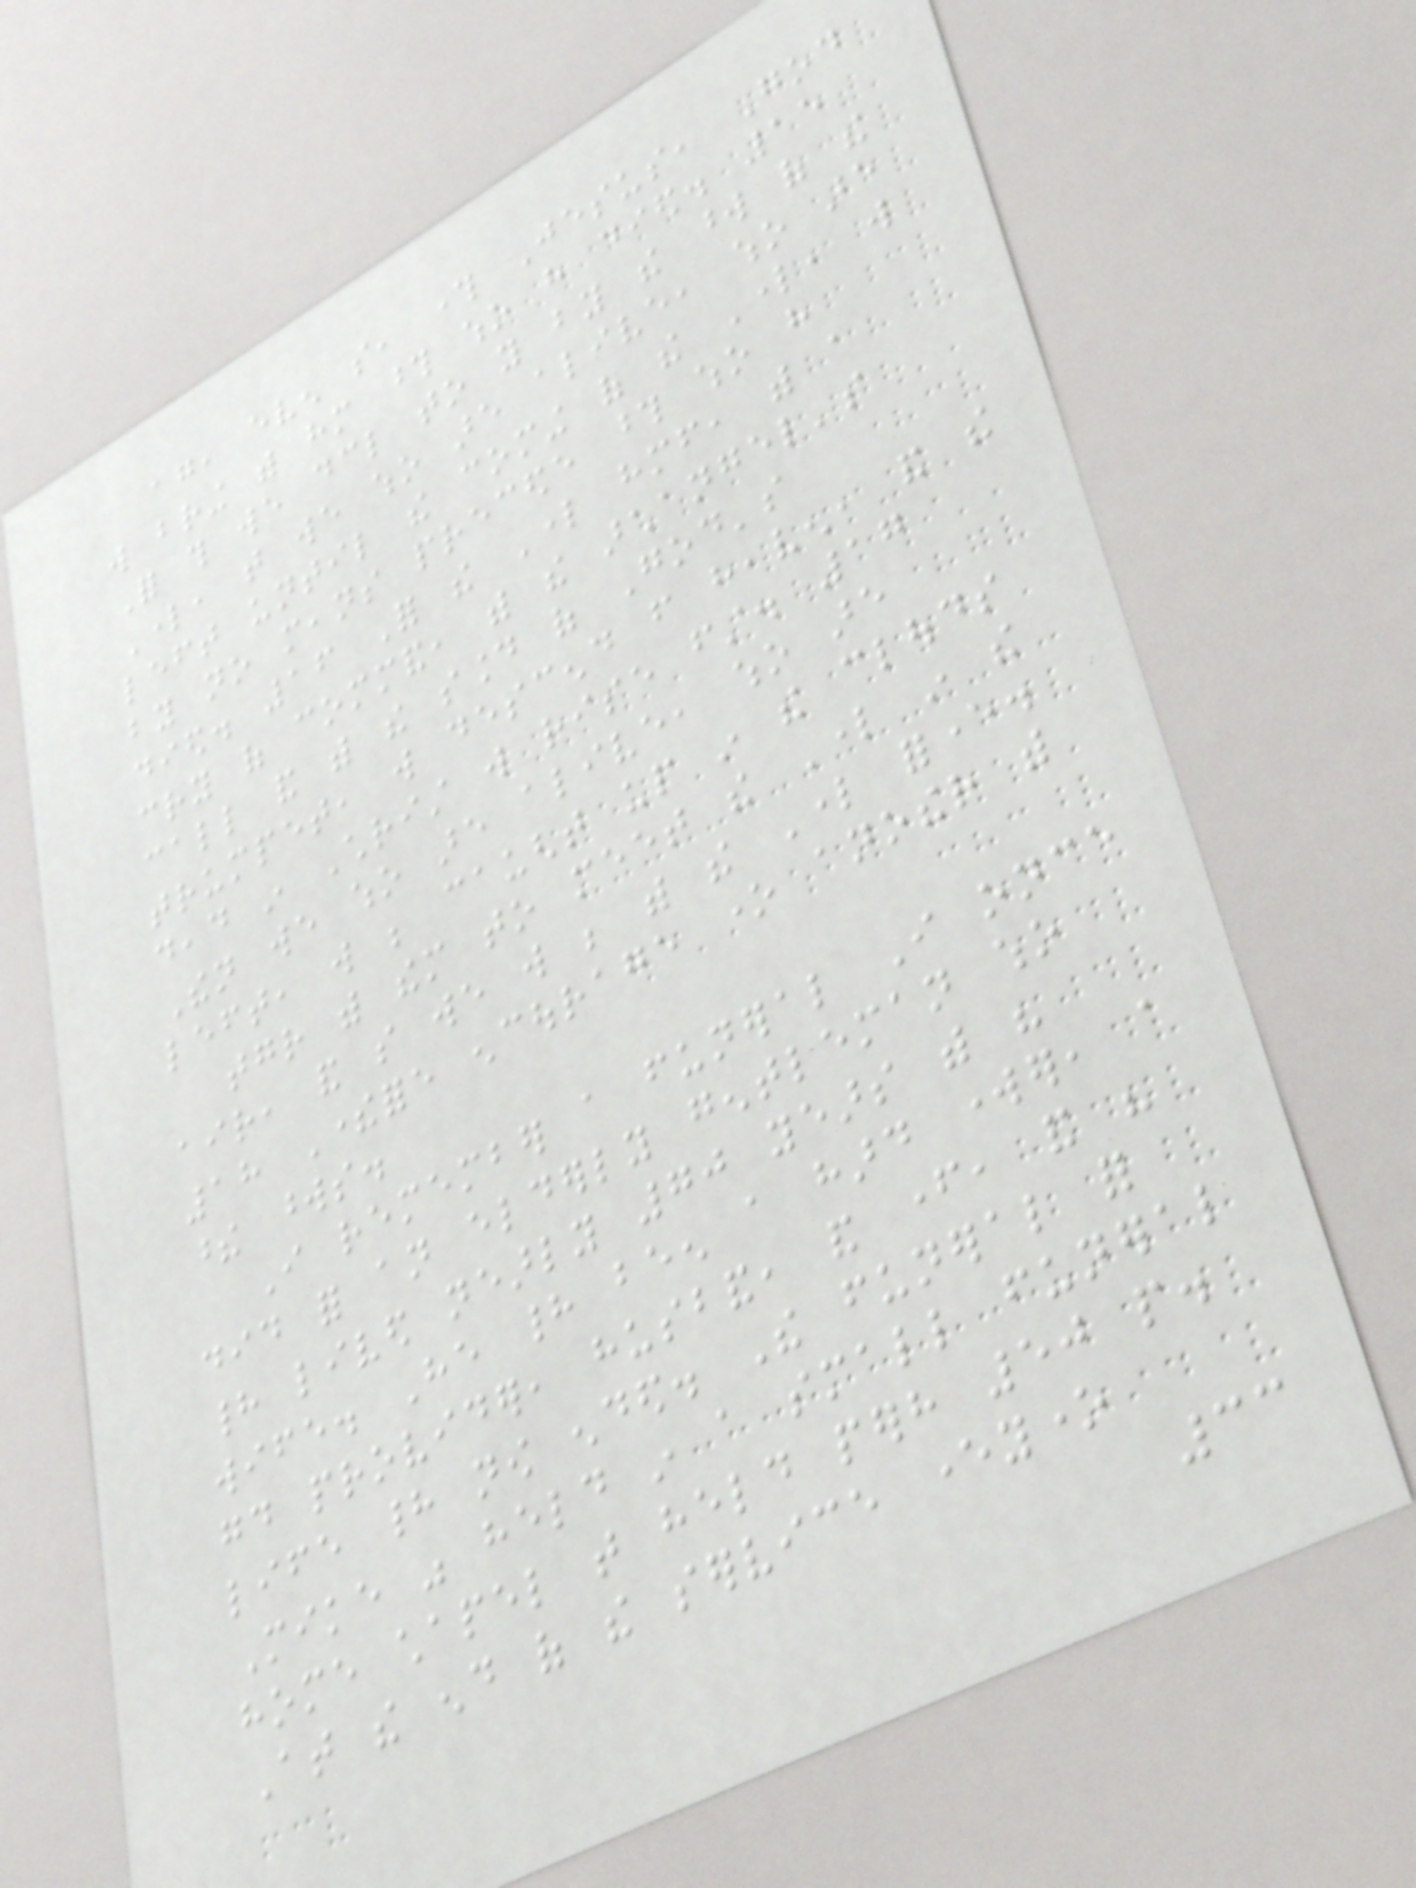again, even so, through Jesus, God
will bring with him those who have died. 15
For this we declare to you by the word of the
Lord, that we who are alive, who are
left until the coming of the Lord, will
by no means precede those who have
died. 16 For the Lord himself, with a
cry of command, with the archangel's
call and with the sound of God's
trumpet, will descend from heaven, and the
dead in Christ will rise first. 17
Then we who are alive, who are
left, will be caught up in the clouds
together with them to meet the Lord in the
air, and so we will be with the Lord forever.
18 Therefore encourage one another with
these words.
I remember a funeral I once
did for an elderly gentleman who
had lived nearly 70 years with his
wife. He had been a hard worker, a
good provider, husband, and father, and his
life had now ended. The funeral for
Mike was held in a small funeral
home chapel that held perhaps 50 people.
At the end of the service everyone
33
